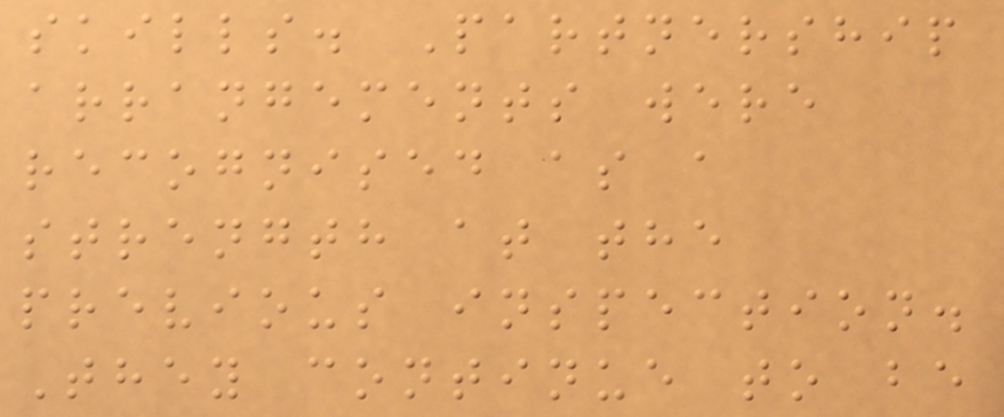skills. Partnership
arrangements were
recognised as a
strength at the
previous inspection.
They continue to be
